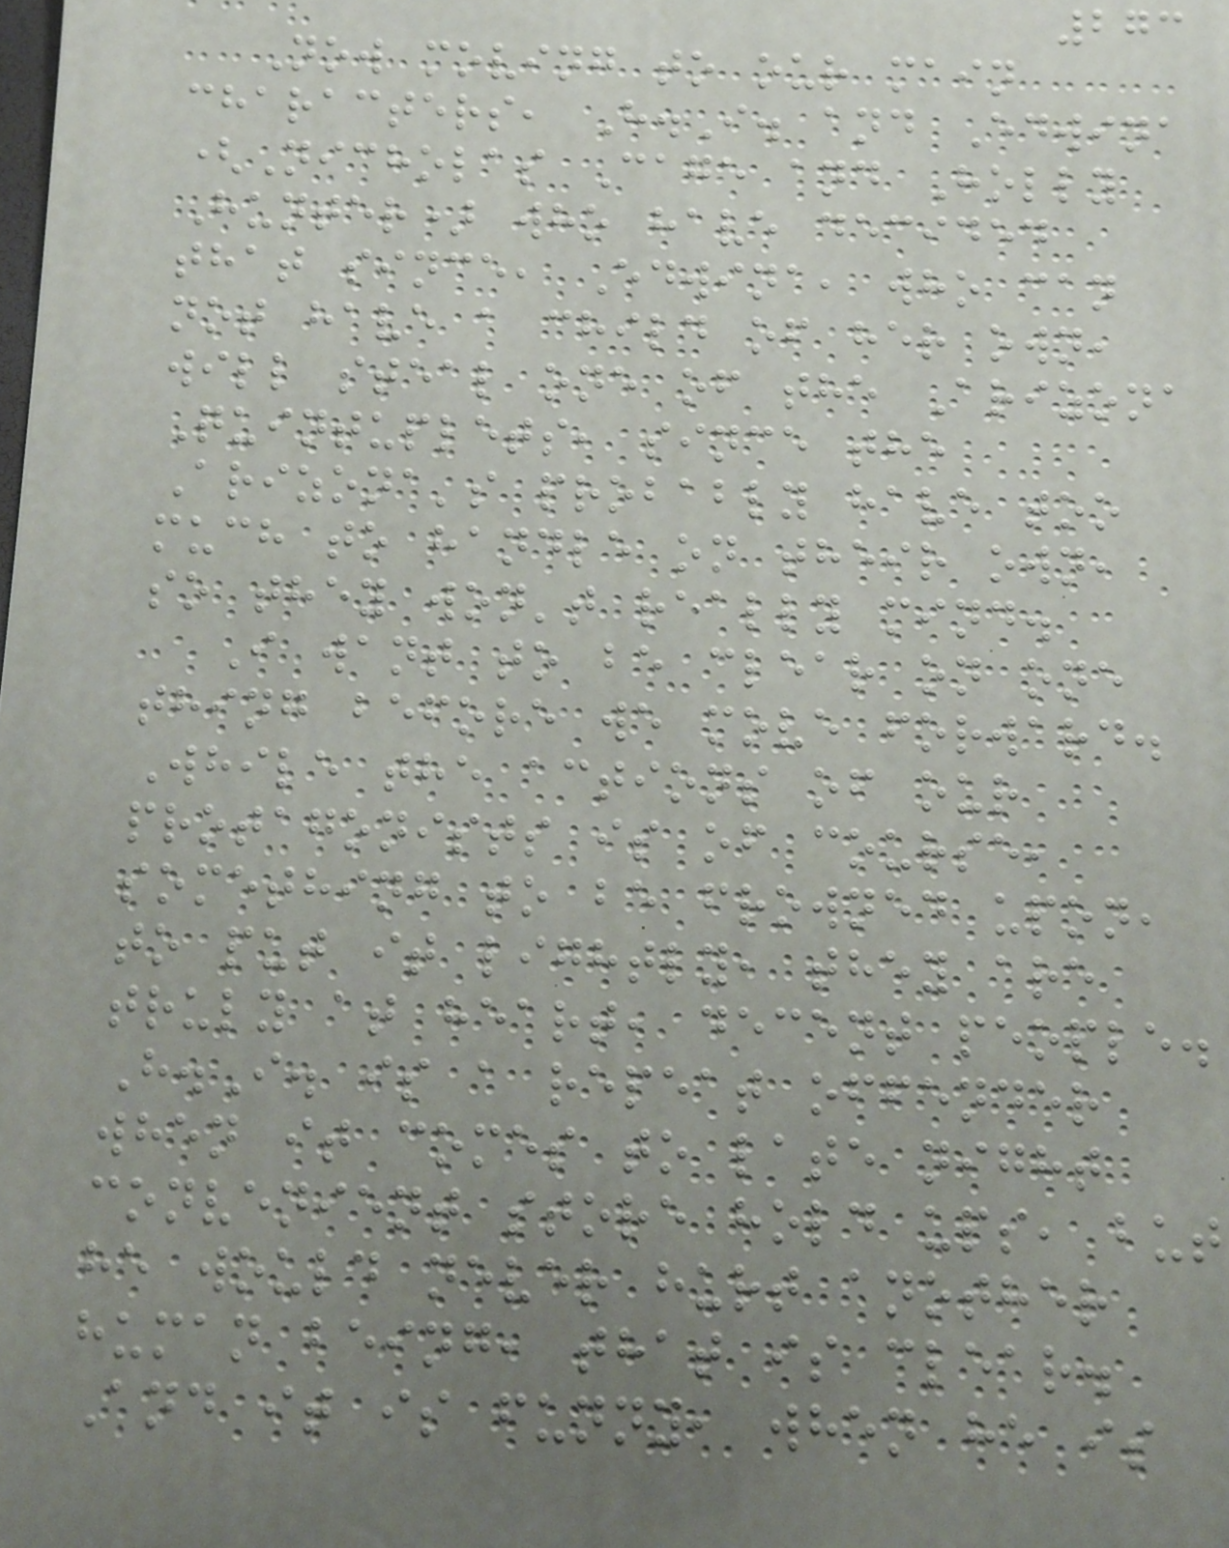273
Now moving to our main
characters, H.I. and Edwina
(Nicholas Cage and Holly
Hunter) who have decided
that since, Edwina, who can
not have a child of her own,
will steal one of the Arizona
Quintuplets, since the
Arizona's probably have too
much to handle on their own,
so they won't really mind.
I want to be clear on one
thing before we move forward.
While the actions of our
protagonists is of course,
something to be frowned upon,
to put it lightly, they are
truly at heart, decent people.
H.I. is a repeat offender
when it comes to late night
convenient store hold ups, but
he would never hurt another
human being, that is clear.
And it is funny, when he is
